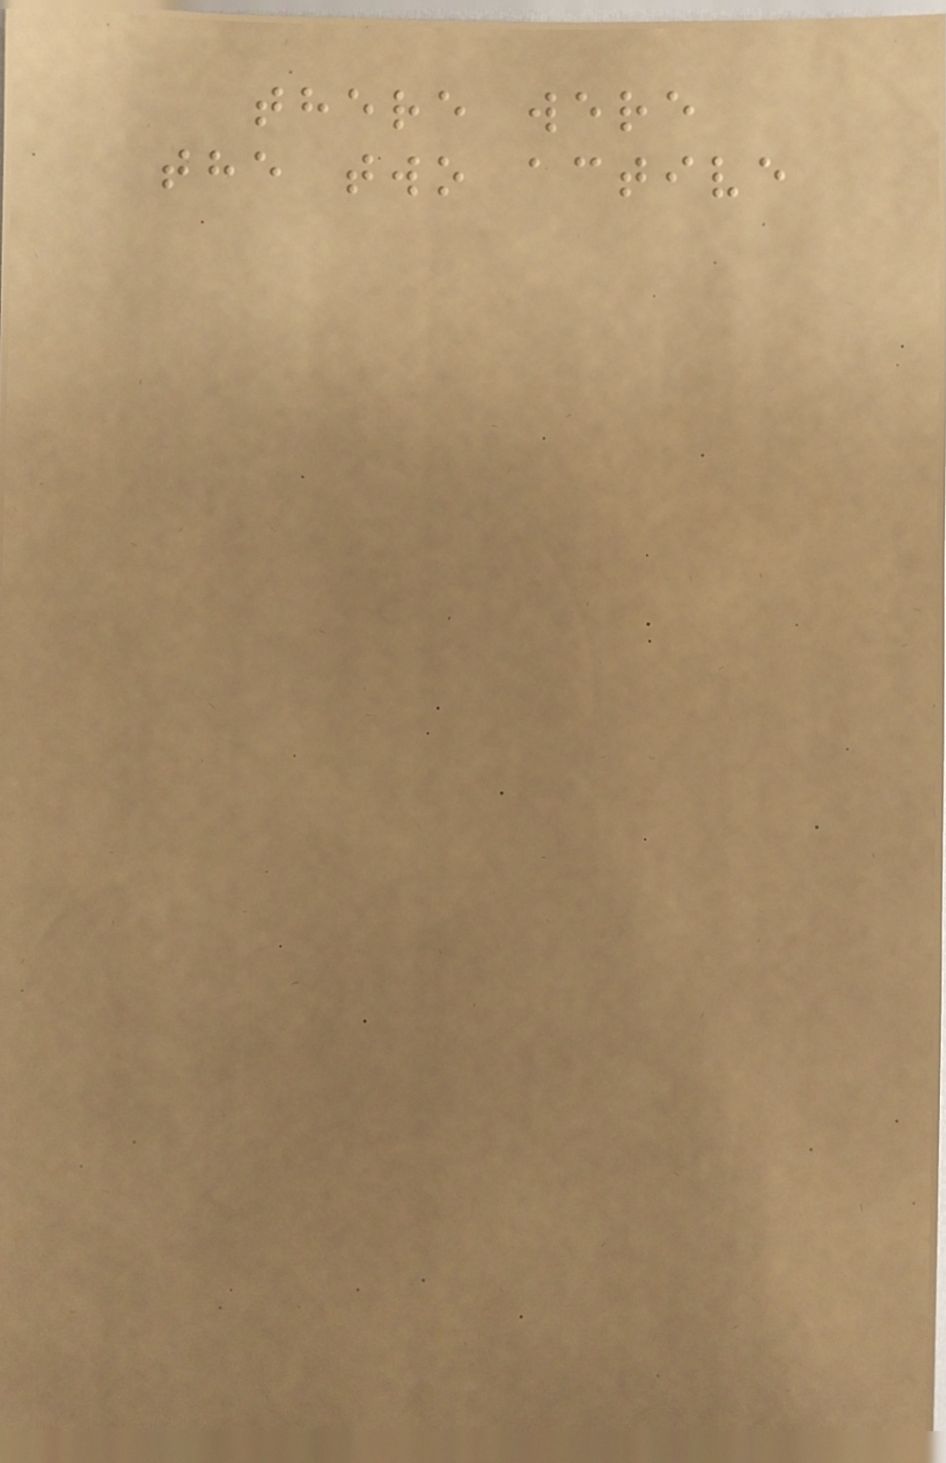there were
the two active
